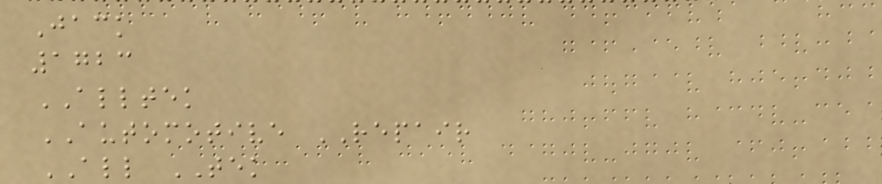Jack
1723
ALLTEK
AUTOMOTIVE REPAIR
ALL TEK
